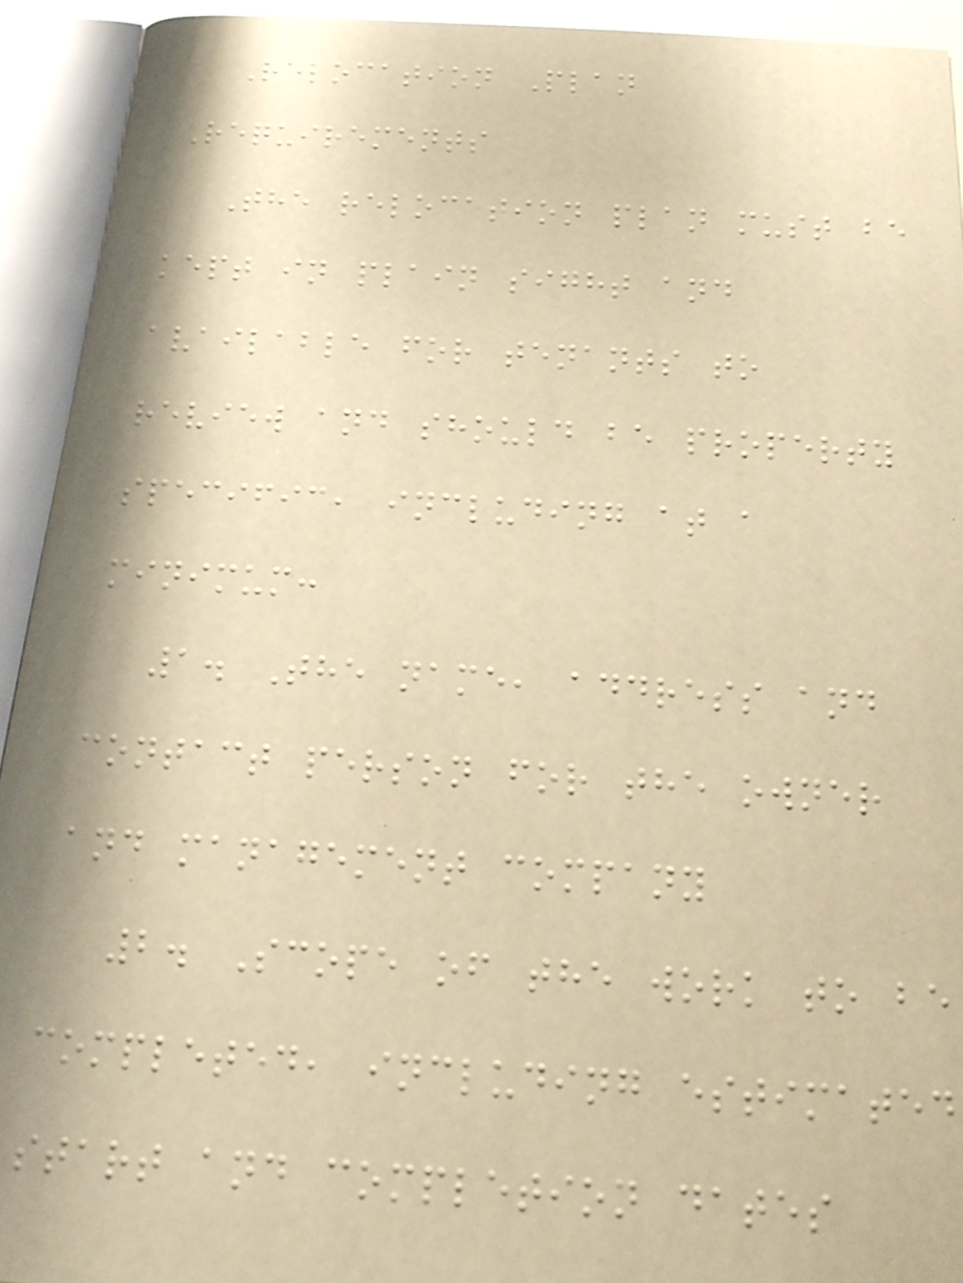Relocation Plan
Requirements
The relocation plan must be
kept in plain sight and
available for tenants to
review and should be property
specific, including at a
minimum:
1. The name, address and
contact person for the owner
and management company
2. Scope of the work to be
completed, including estimated
start and completion dates
